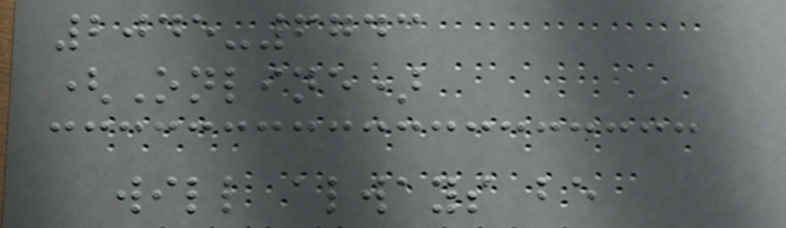2045-6743
(Online)
will always be
